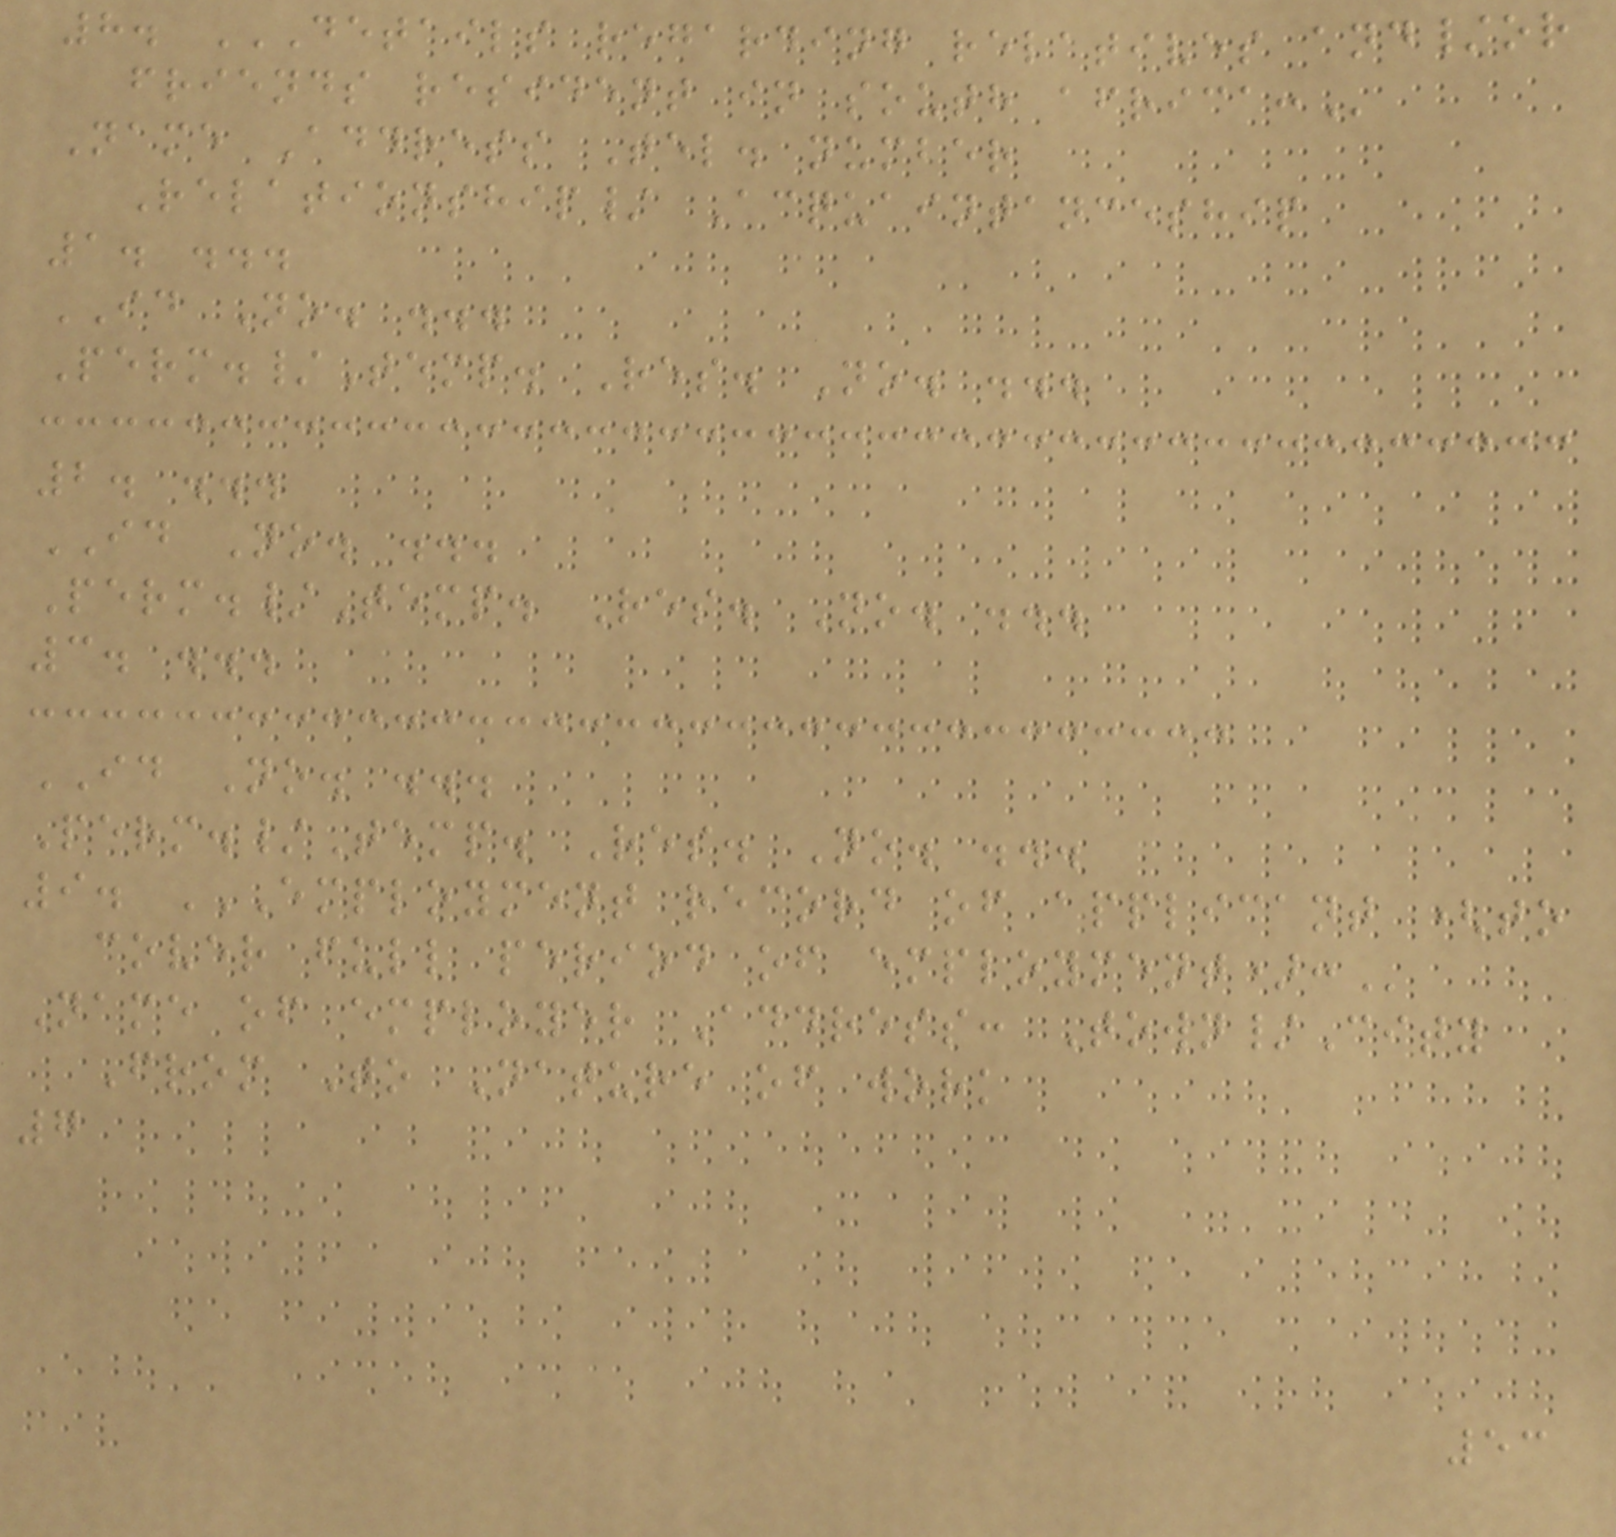8. DETAILS REGARDING RELATIVES AND/OR
FRIENDS RESIDENT IN SOUTH AFRICA:
Name Address Tel. number
Relationship/ Acquaintanceship
1. ...
ID No. ...
Perm./Temp. Res. No. ...
2. ...
ID No. ...
Perm./Temp. Res. No. ...
3. ...
ID No. ...
Perm./Temp. Res. No. ...
9. EMPLOYMENT RECORD OF APPLICANT (TO
COVER FULL PERIOD OF EMPLOYMENT):
Name of employer Address: Town/City
From To Nature of work
7
53
